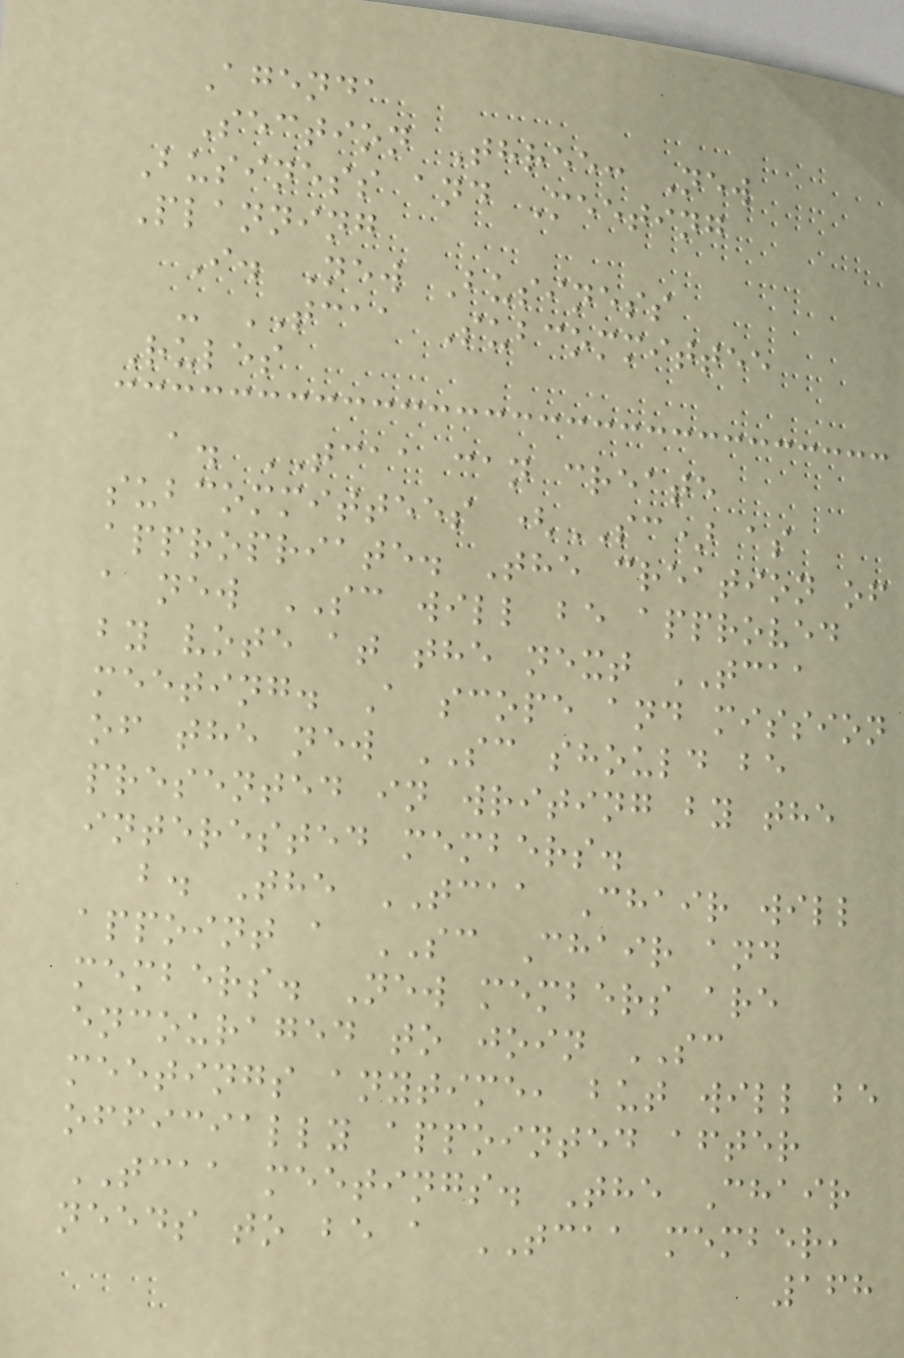Agenda
Section Three: New
Business and Meeting
Planning
I. New Business
- TCAA Subcommittee
Rules
a. TCAA can create
subcommittees (SC) as
appropriate. The creation of
a new SC will be approved
by vote at the next TCAA
meeting. A scope and mission
of the new SC should be
presented in writing by the
interested members.
b. The TCAA Chair will
appoint a SC Chair and
members. New members are
encouraged to join SC
meetings anytime, but will be
officially appointed after
TCAA meetings. The Chair
needs to be a TCAA member,
168
